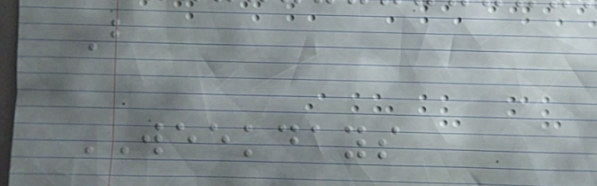B
WEEKDAYS
